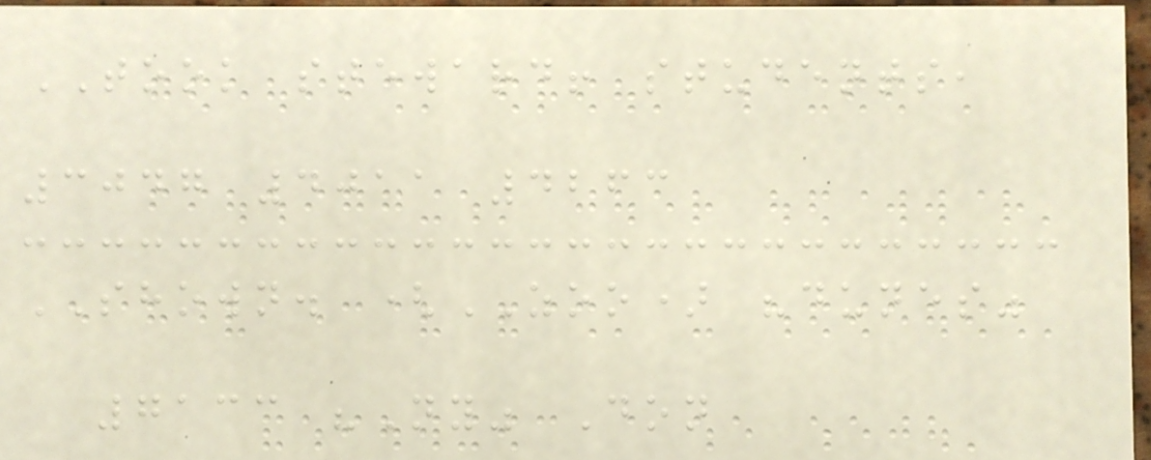TOOK steward! students,
3047 4011 4263
SHOWN. (ZOO) "dunes"
7133 "Ny" Don
